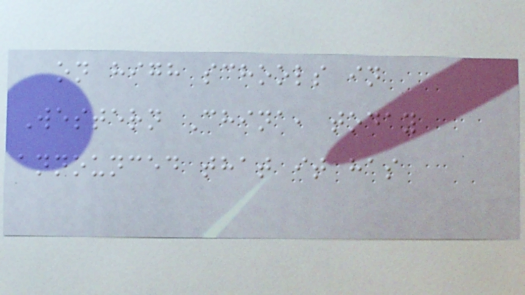on high schools in
Western China, today
announced that it has
